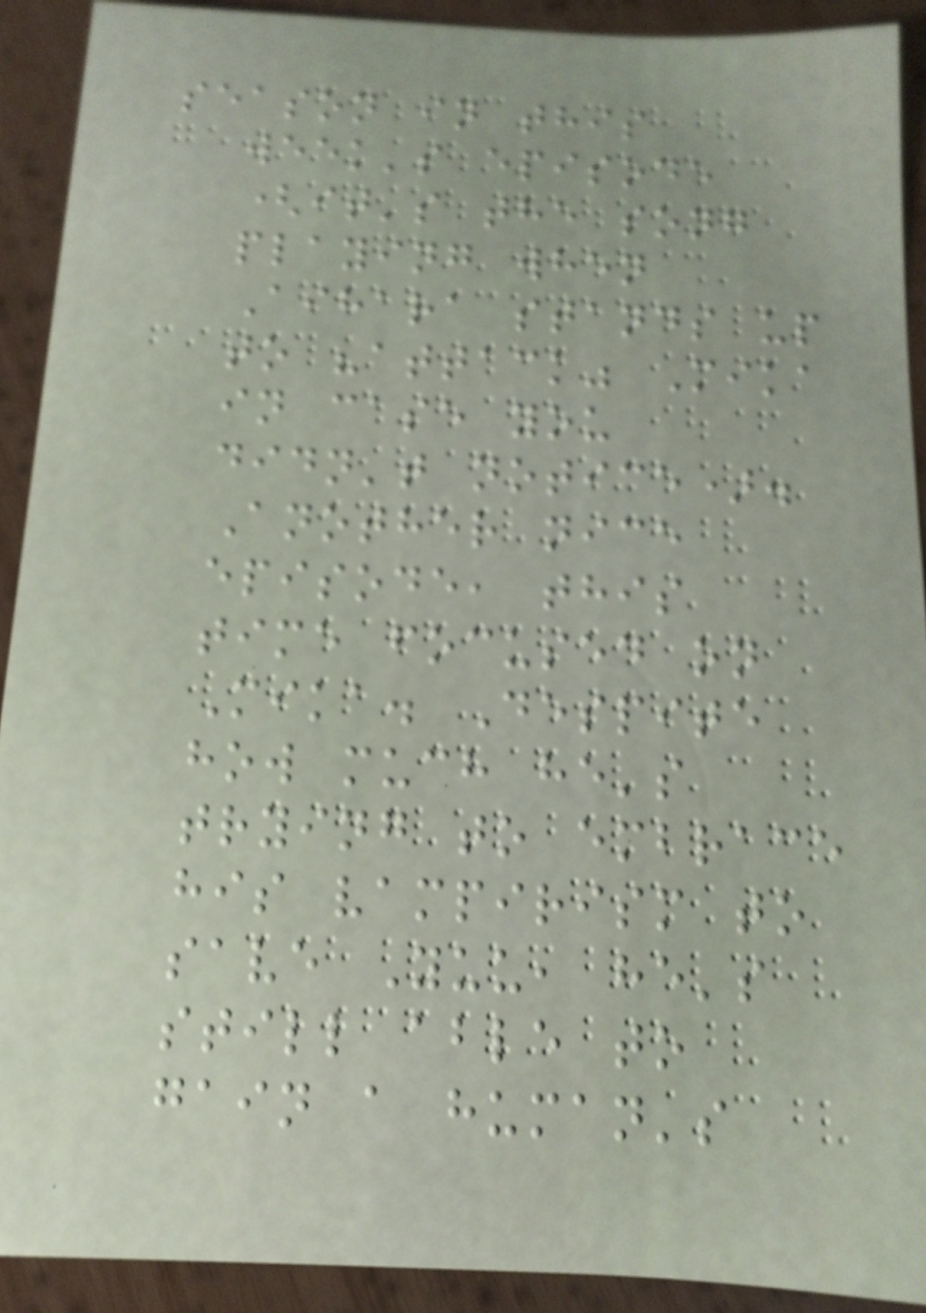season in this
week's episode
(it's the song
playing when
Aihara stands up
to "attack" Mika
in case you
didn't notice).
Another nice
episode, this
time focused on
Mika. Despite
how much he's
trying to embrace
his vampirism to
save Yuu, he's
still able to
gain a human's
